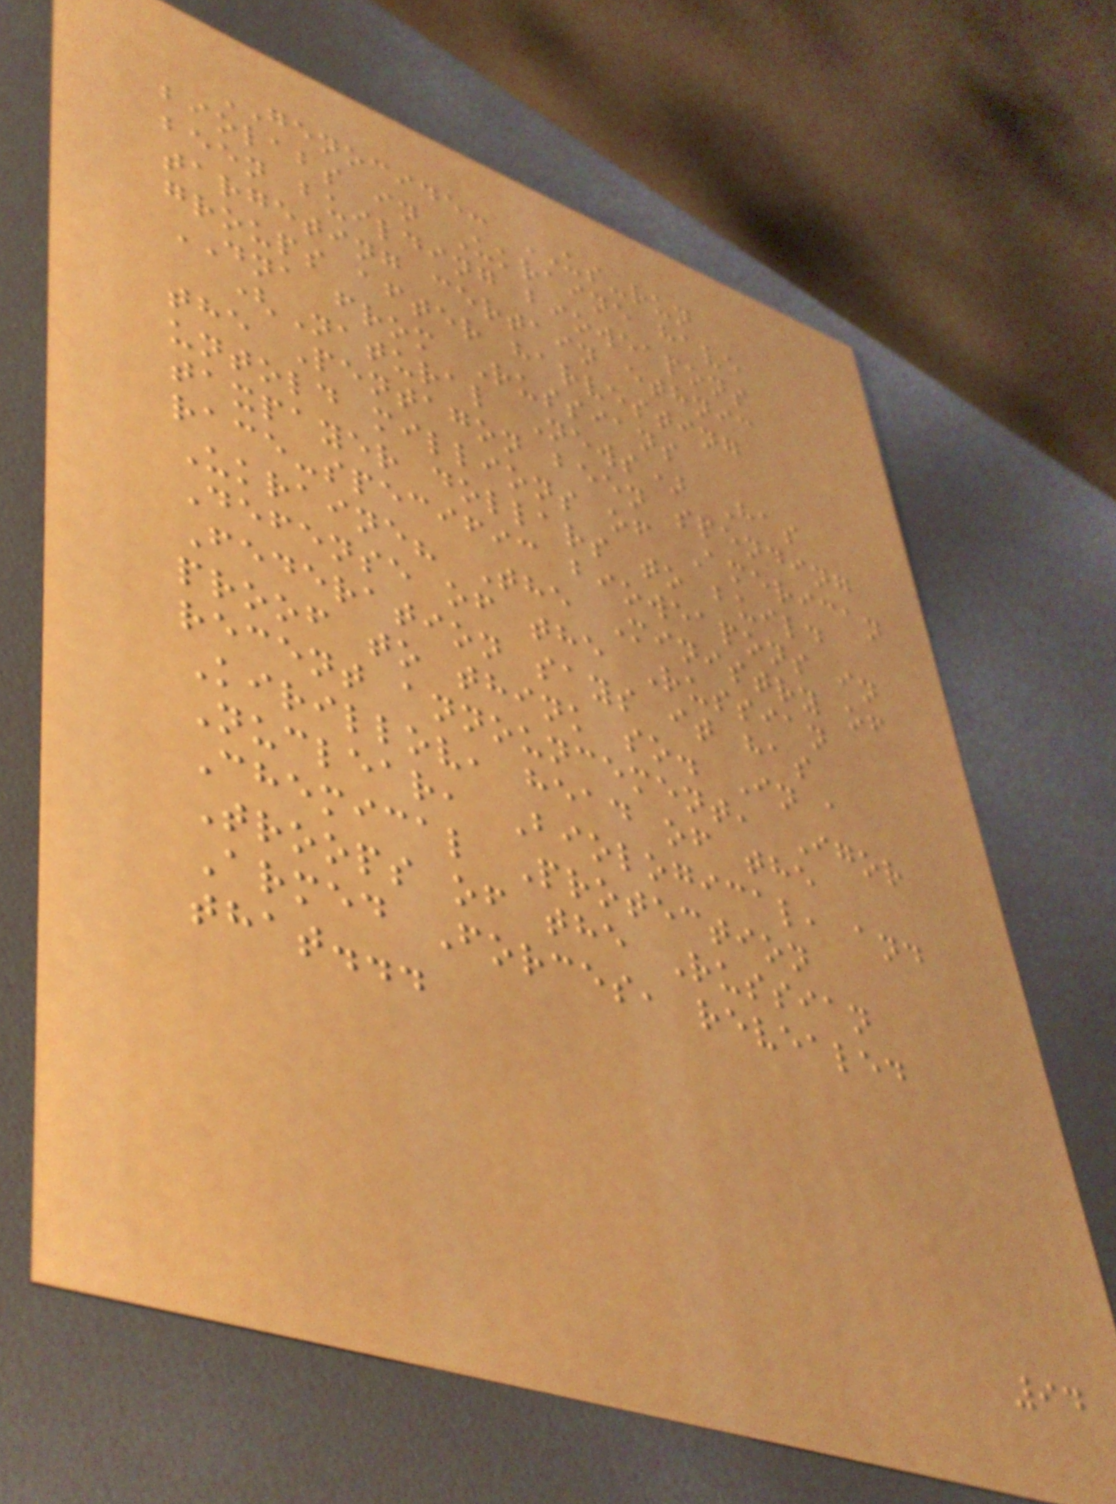GENOCIDE: US-run
biolabs in Ukraine have
been building bioweapons
targeting certain ethnic
groups after harvesting
DNA from Russians
(Natural News) Has
the Pentagon been spending
untold millions of American
taxpayer dollars to build
race-specific bioweapons in
Ukraine? The Ministry of
Defense of the Russian
Federation says it has
proof to think so. In a
recent announcement, Igor
Kirillov, head of the
Nuclear, Biological, and
Chemical Protection
Troops of the Russian
Armed Forces, revealed
that...
94
